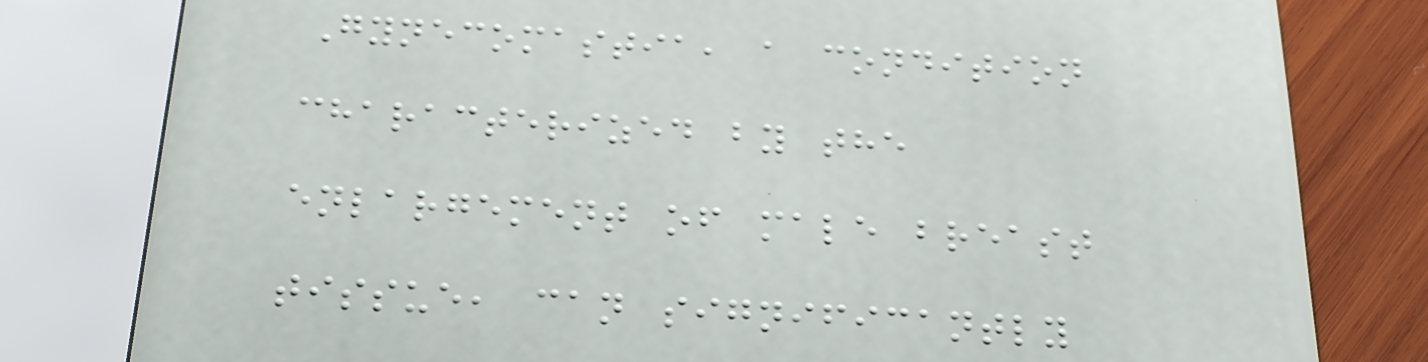Gynecomastia, a condition
characterized by the
enlargement of male breast
tissue, can significantly
